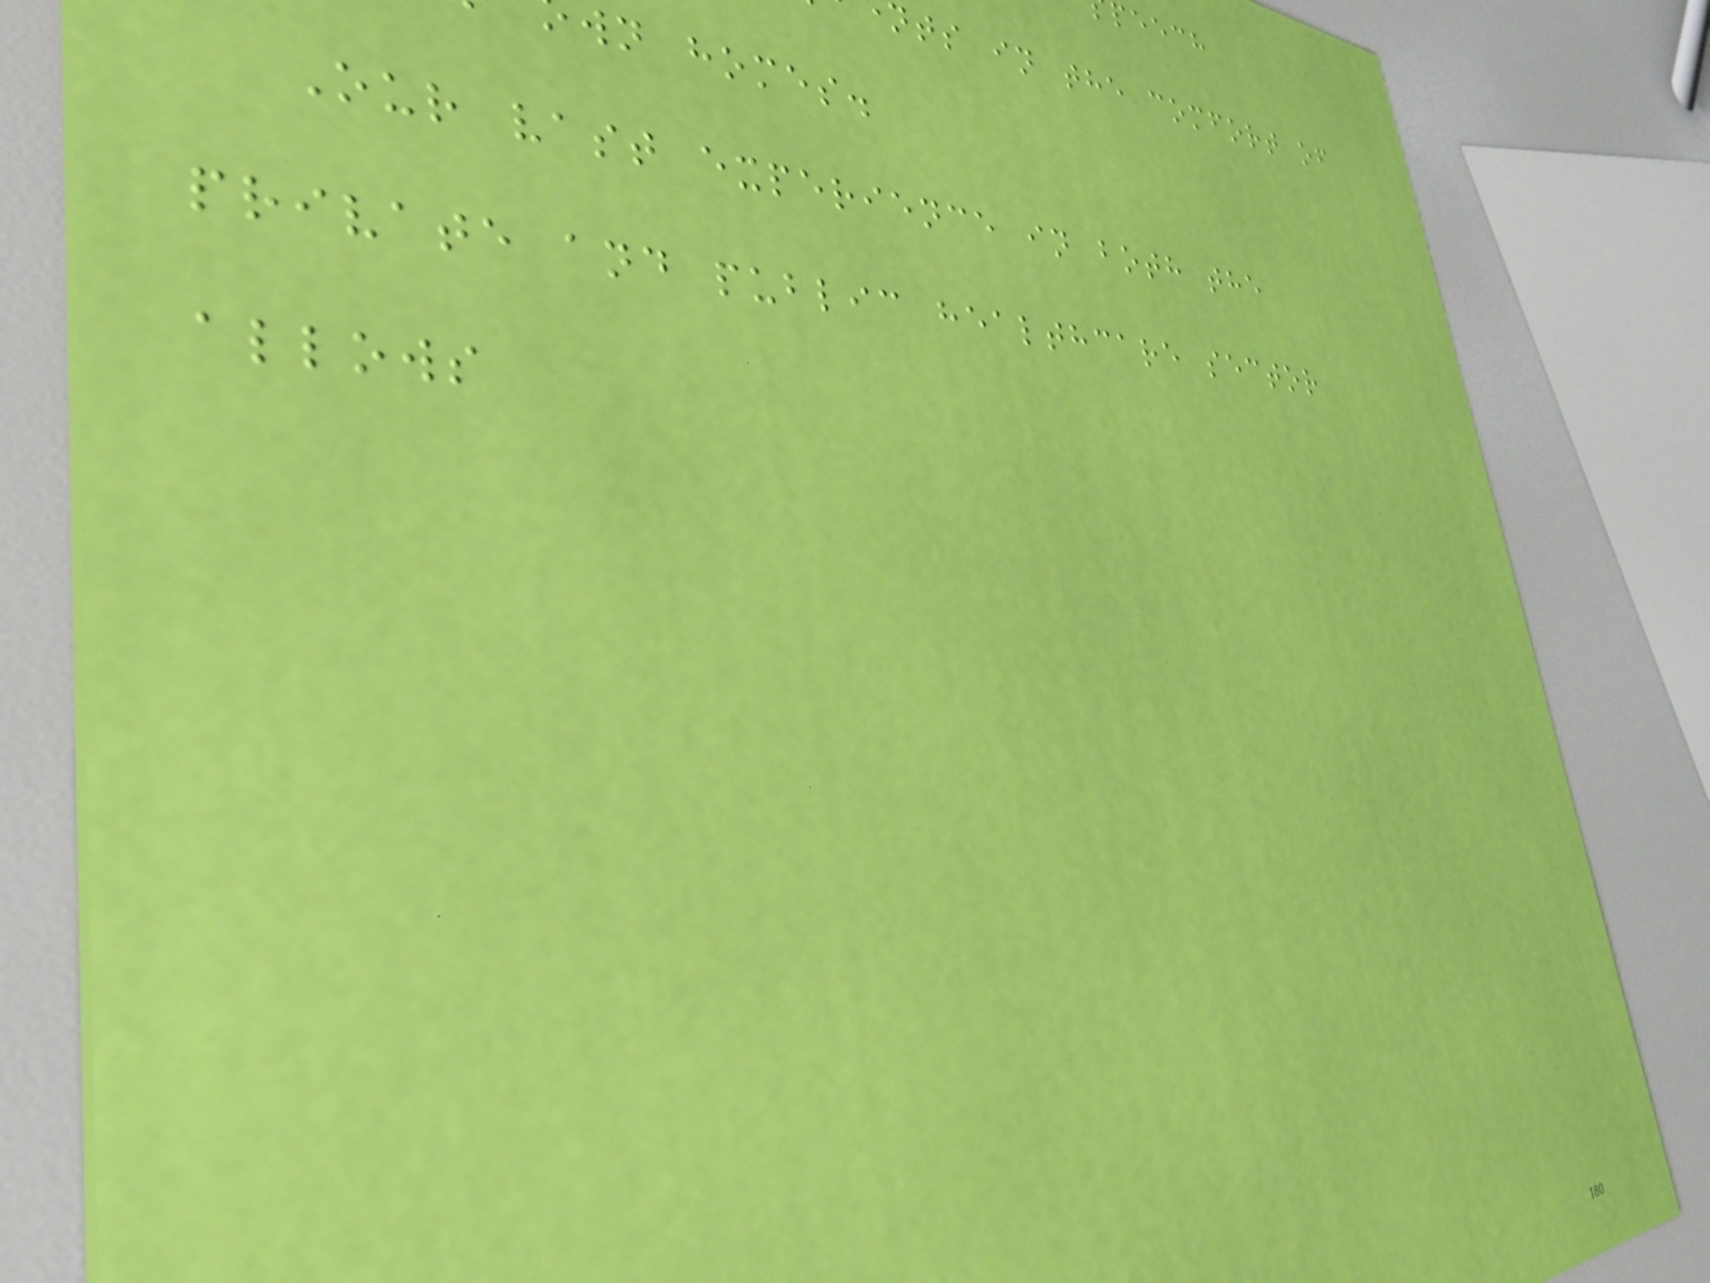nts in the comfort of
wn homes.
Our vast experience in both the
private and public healthcare sector
allows
